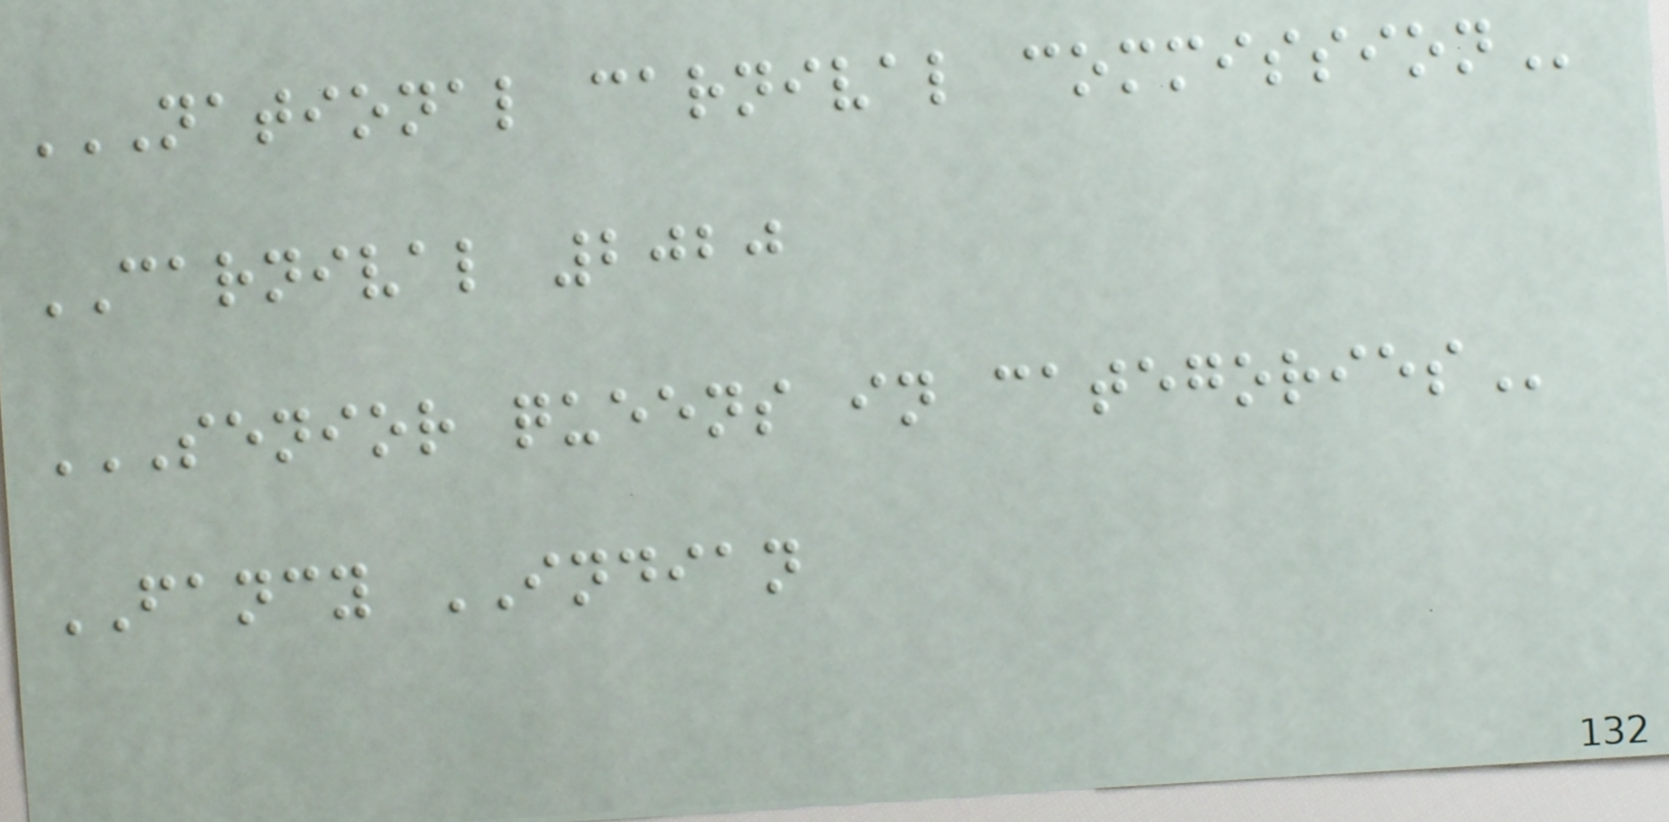NATIONAL CARNIVAL COMMISSION
CARNIVAL 2020
SENIOR QUEENS IN CATEGORIES
FANCY INDIAN
